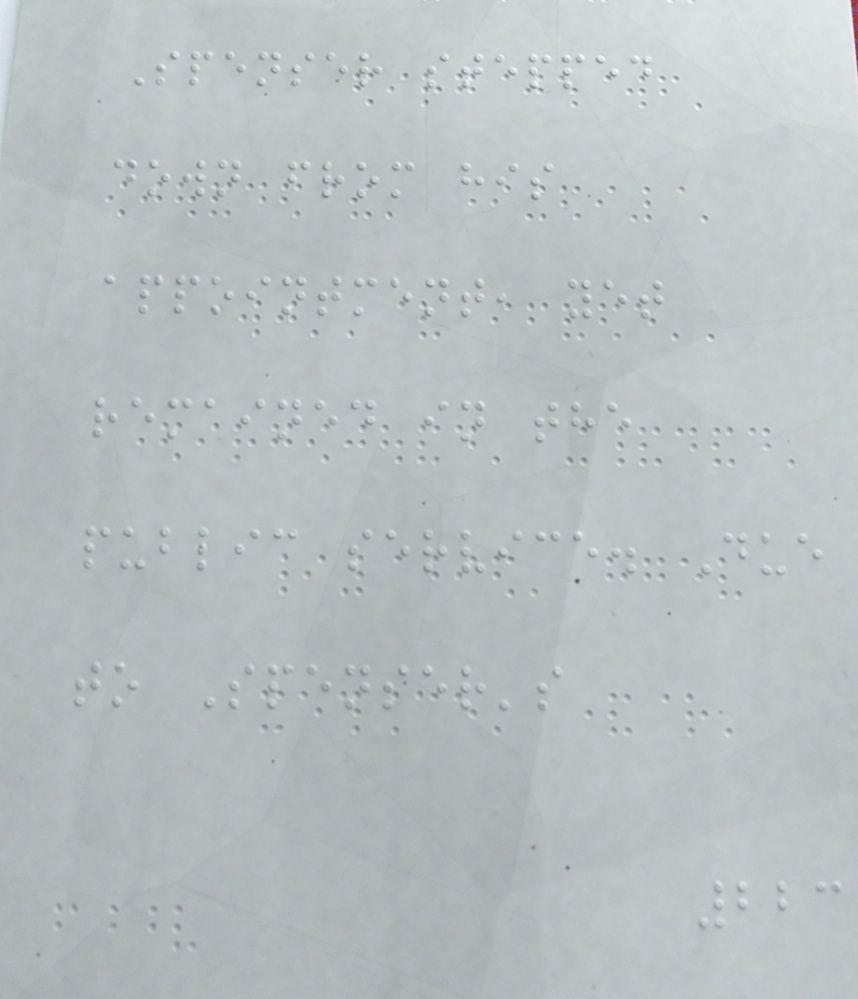Spenser stepped
down from his
appointment, yet
remained in the
public service. Due
to Spenser's
223
